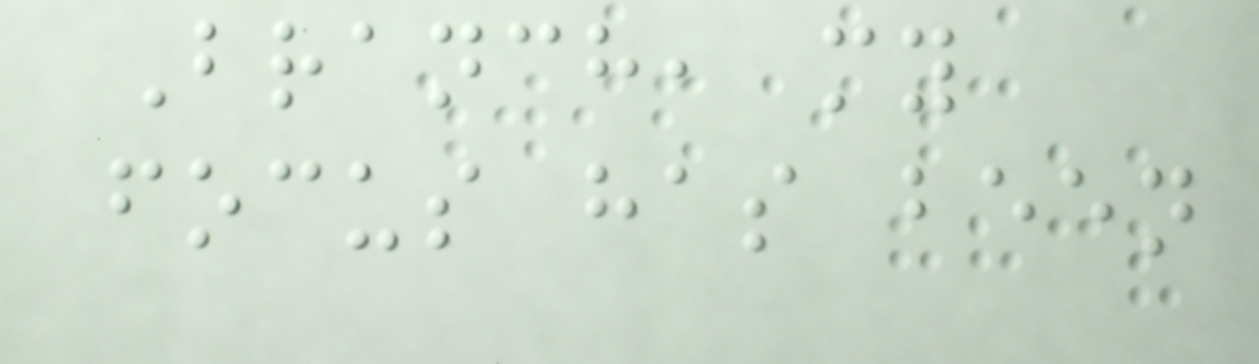Branch, my
focus has been
